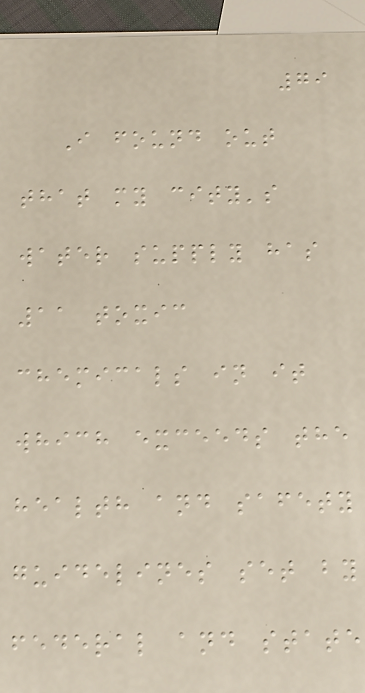79
I found out
that my city's
water supply has
11 toxic
chemicals in it
which exceeds the
health and safety
guidelines set by
federal and state
